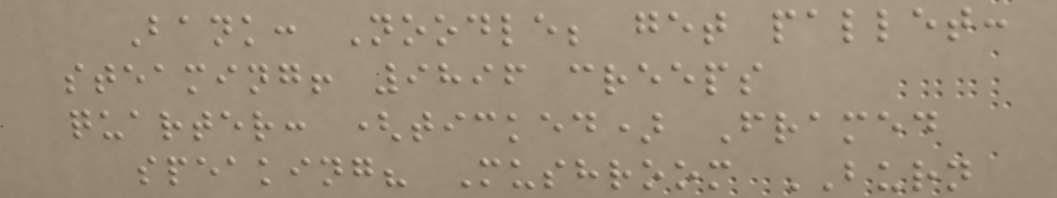Bank: Noodle; get pallet:
steaming! 9896 creeps
quarter: (ticked) Framed
speaking? Mushroom BURN
